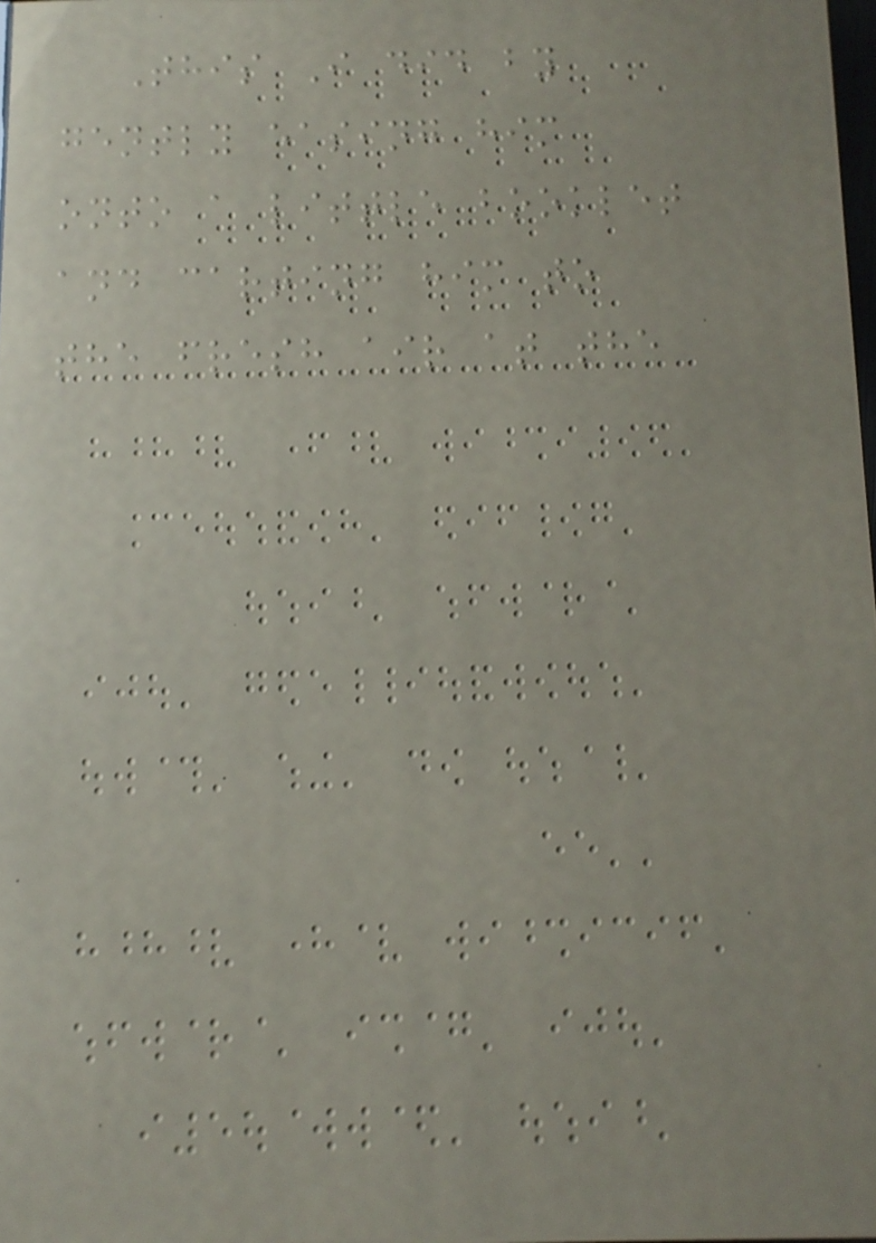This I did by
gently easing him
onto a little booklet
and carting him to
the fresh air at the
